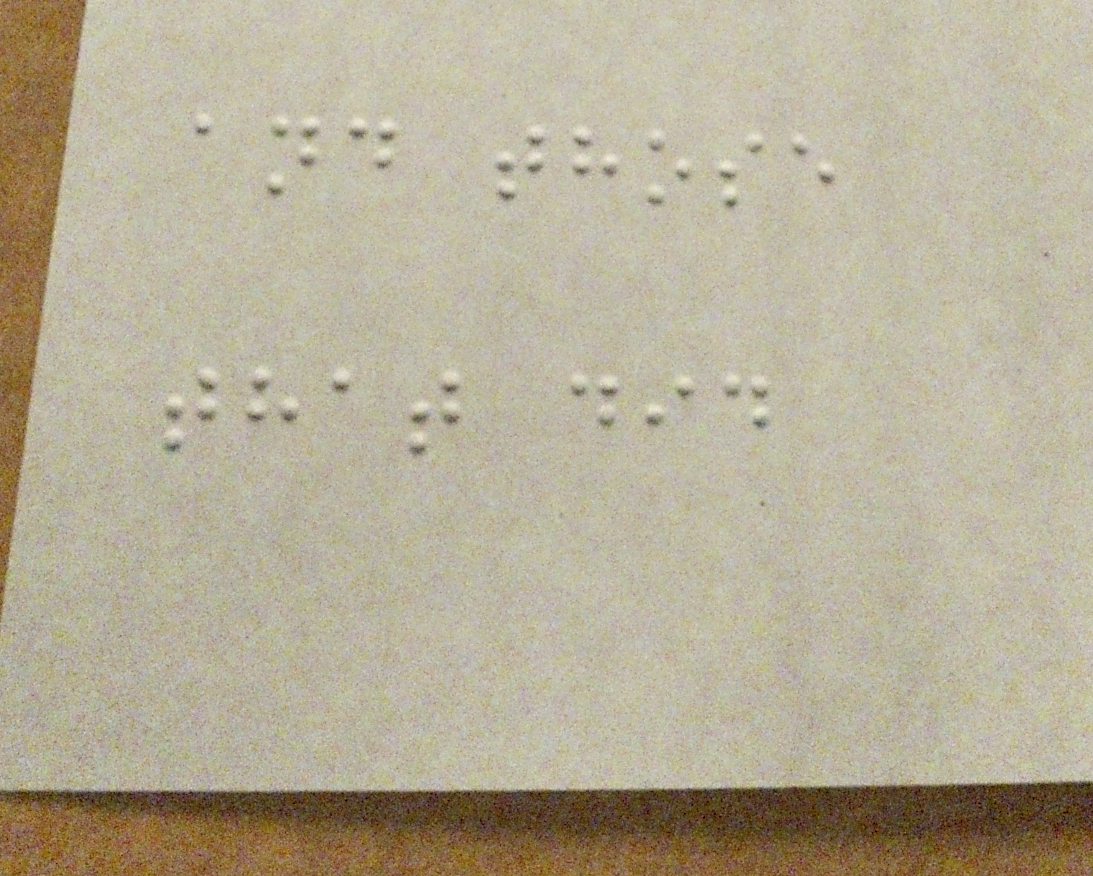and those
that did
